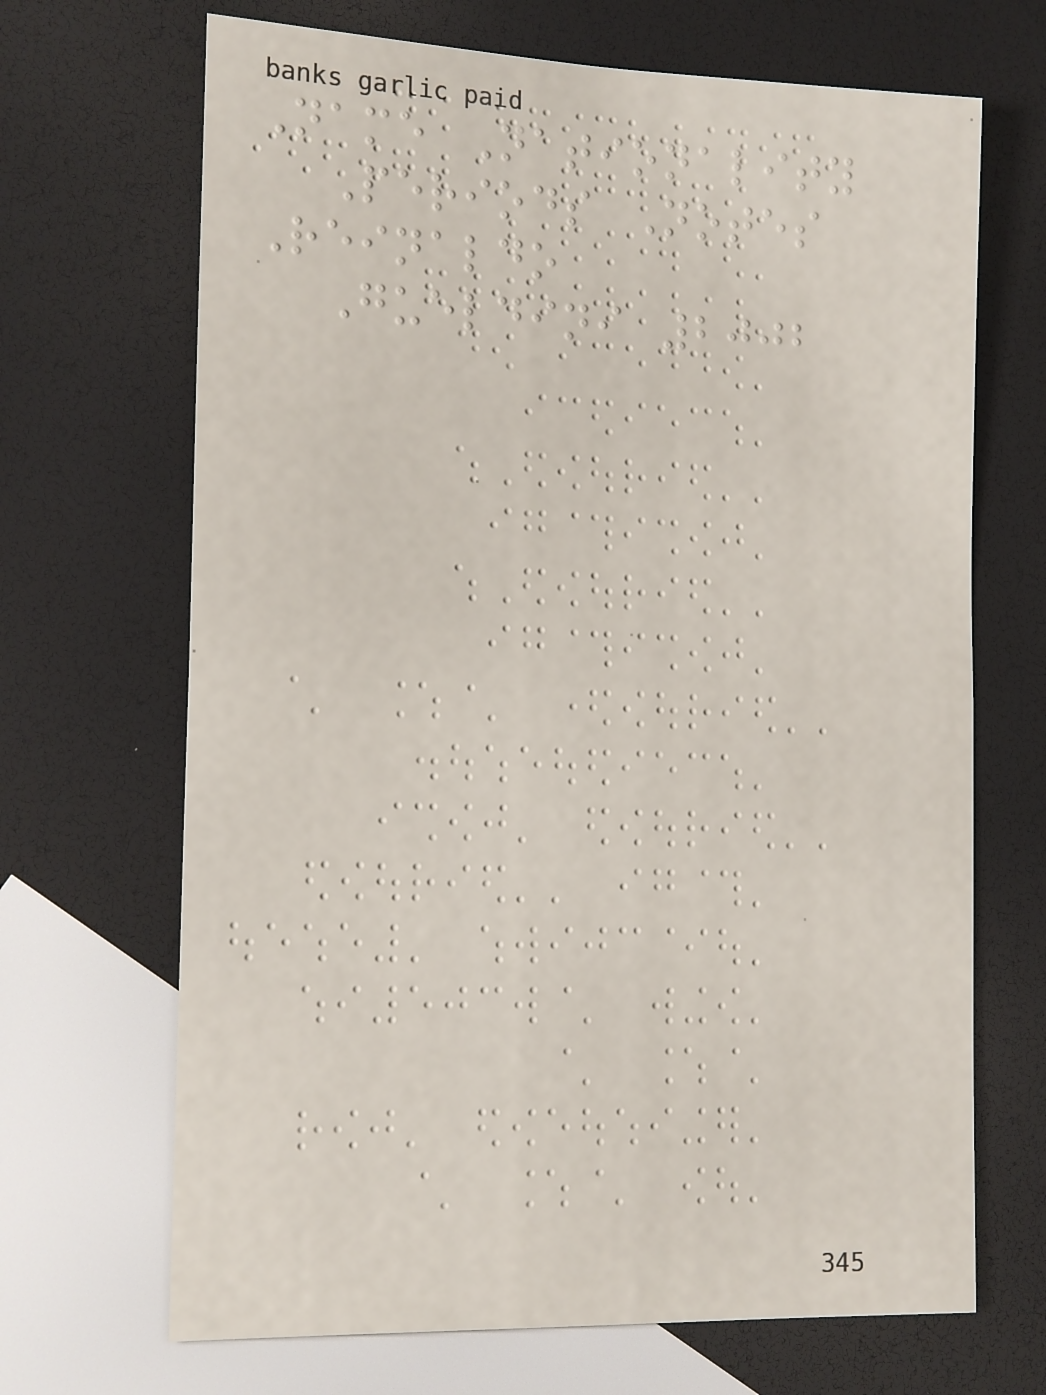Name Nationality
Periods Notes
Reinaldo
Gueldini 2002
